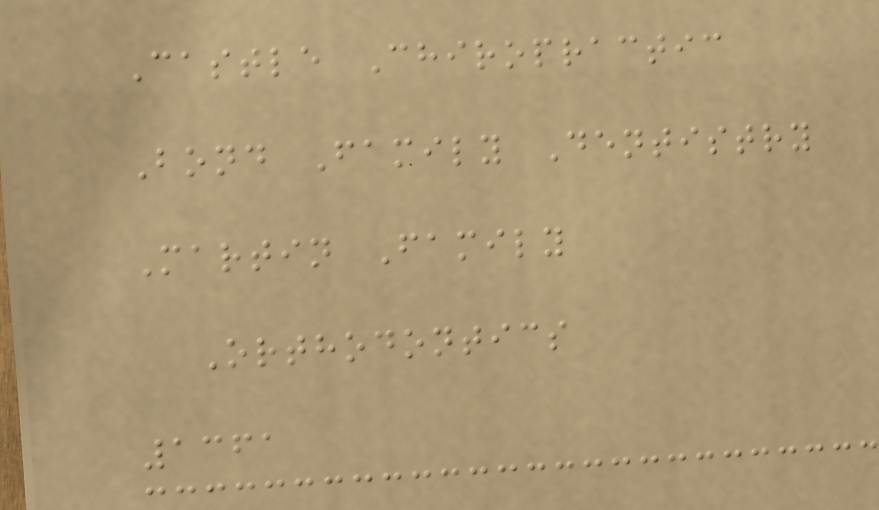Castle Chiropractic
Bond Family Dentistry
Martin Family
Orthodontics
1361
